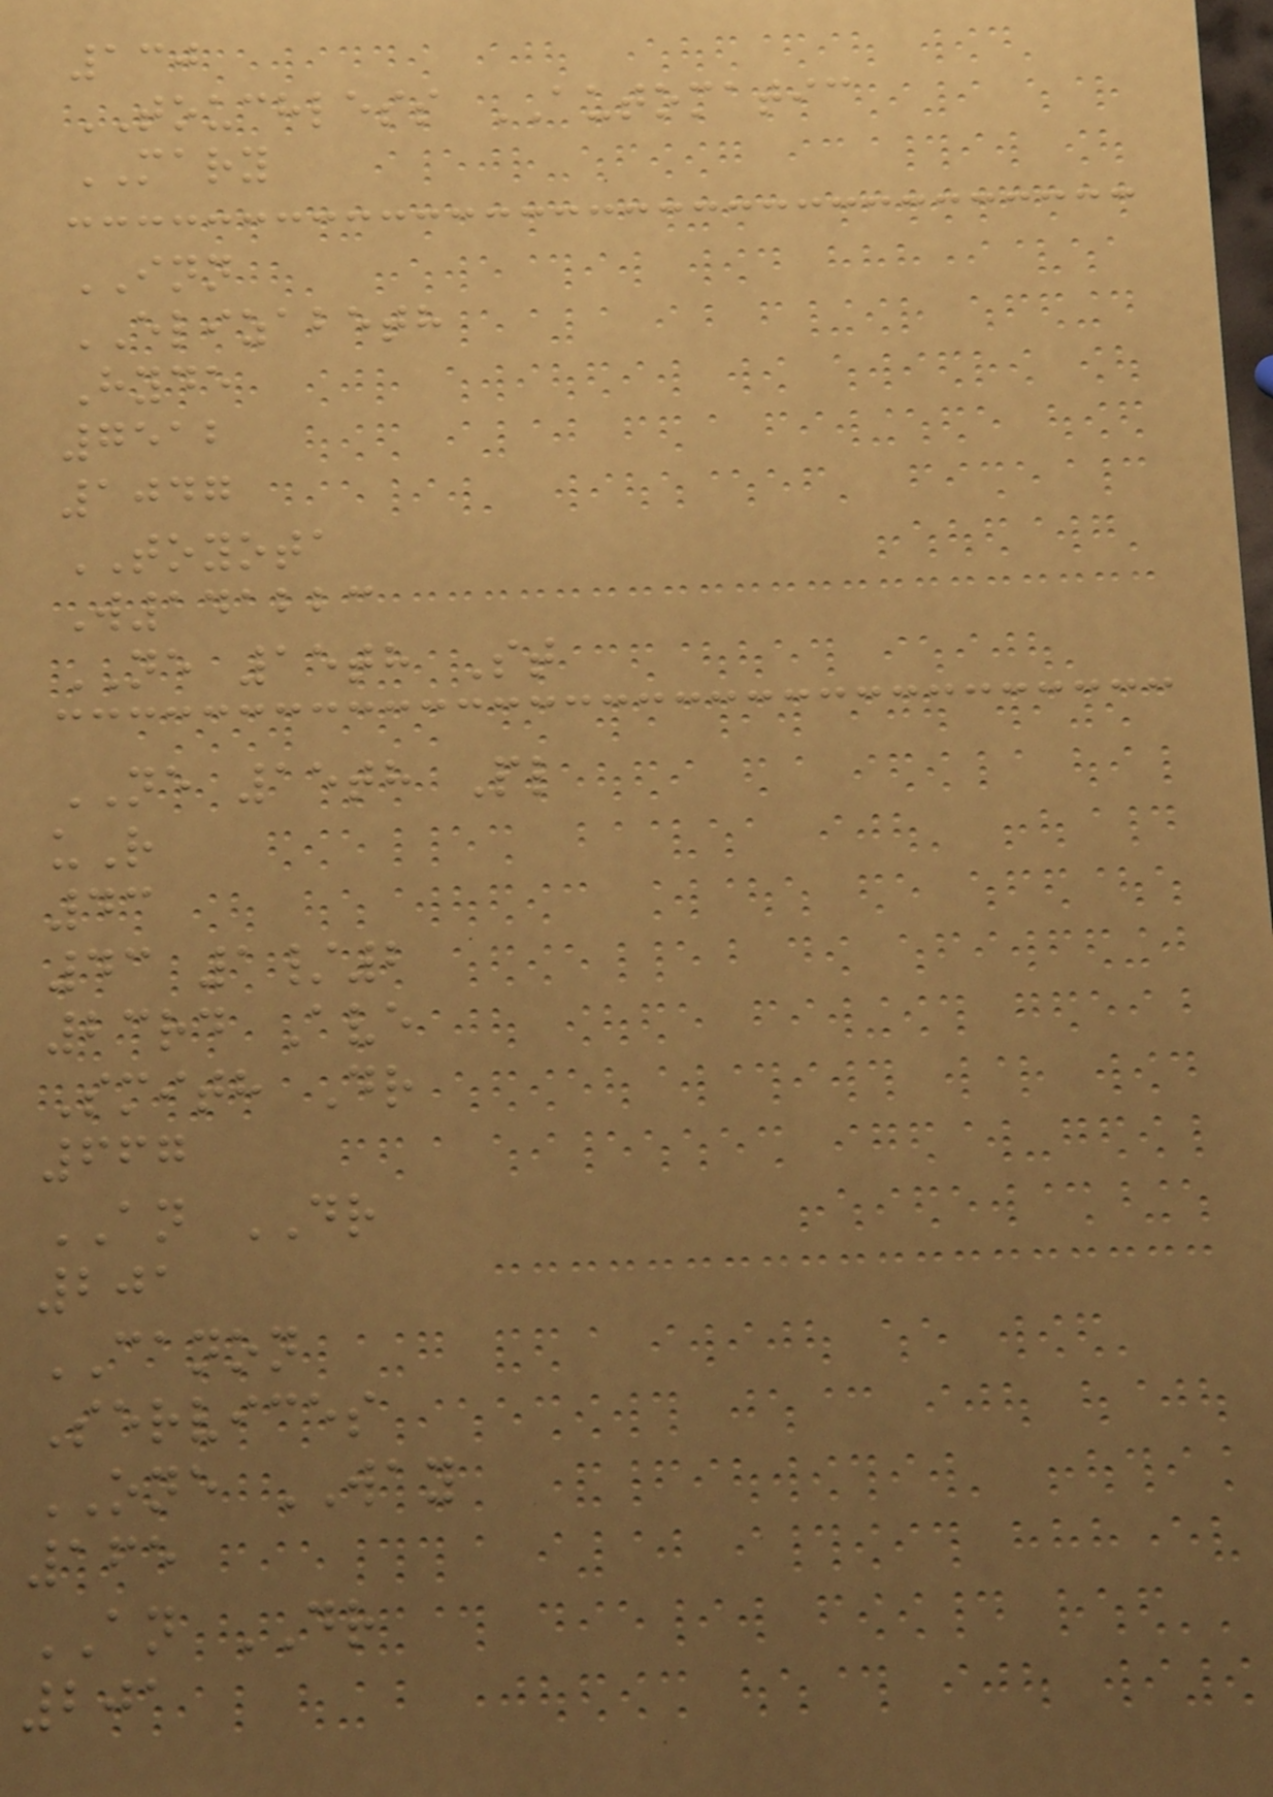130
TOUCHLESS AUTOMATIC
MARY
INN
ELIZABETH
Hyde
7512
1047
TOYOTA
W141223
NE 15th St
NE 15th Pl
uR
43
43 1/2
23rd Ave
Smith Dr
667
AN DR
201
CANON
Services
ONE WAY
165
AN DR
201
